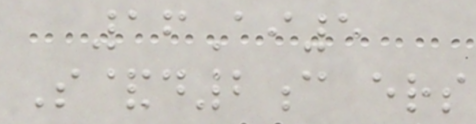16Ai5
S&d2c ers
